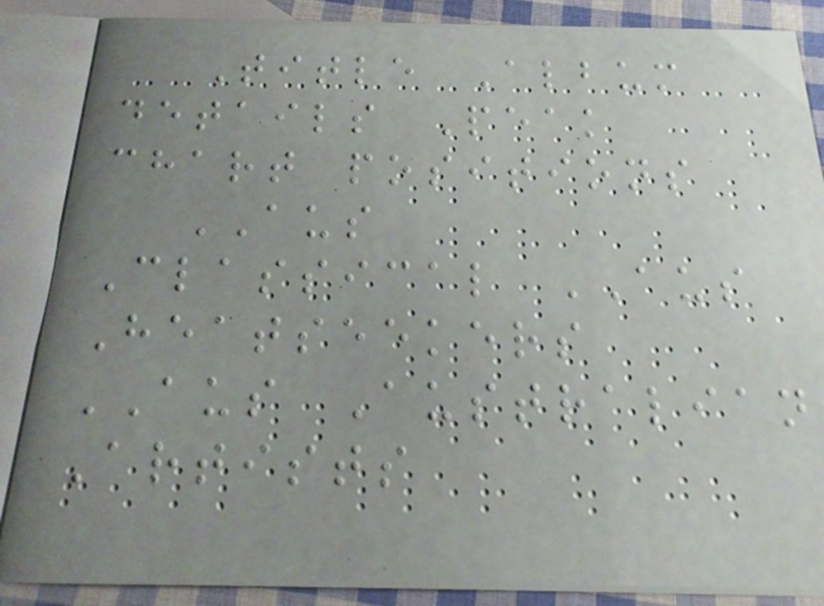Title Album
details Peak
chart positions
AUS
Classical AUS
Heatseekers
AUS Australian
Artists
